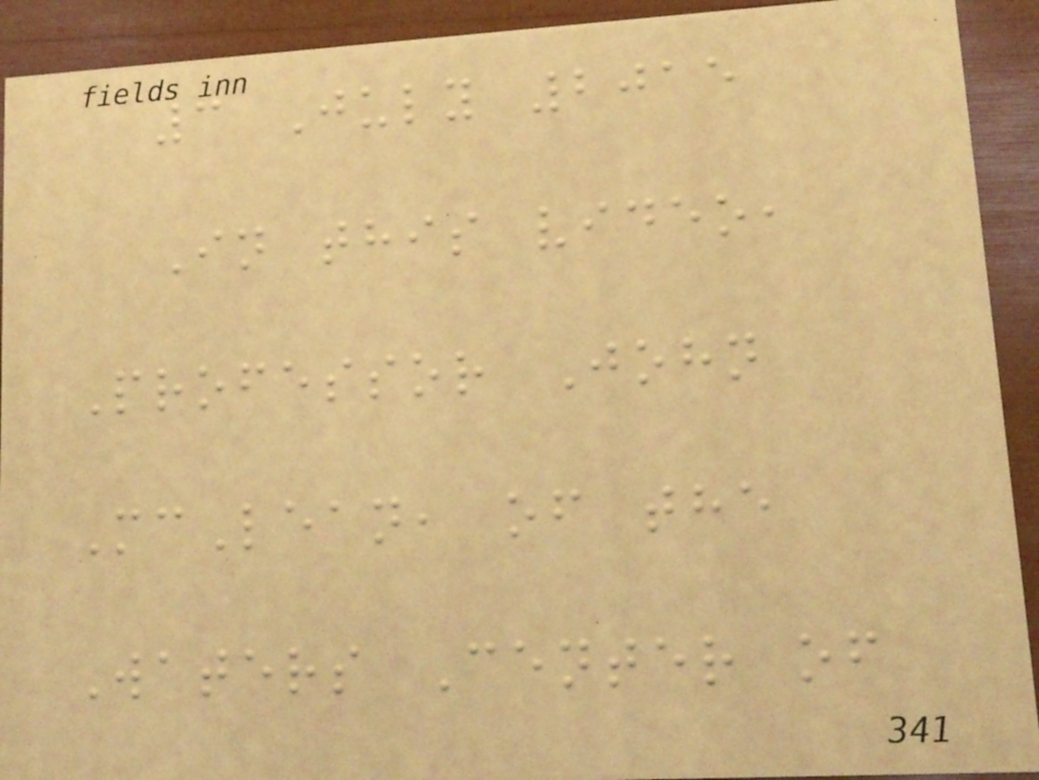3 July 2015
In this video,
Professor John
McLean, of the
Waters Center of
